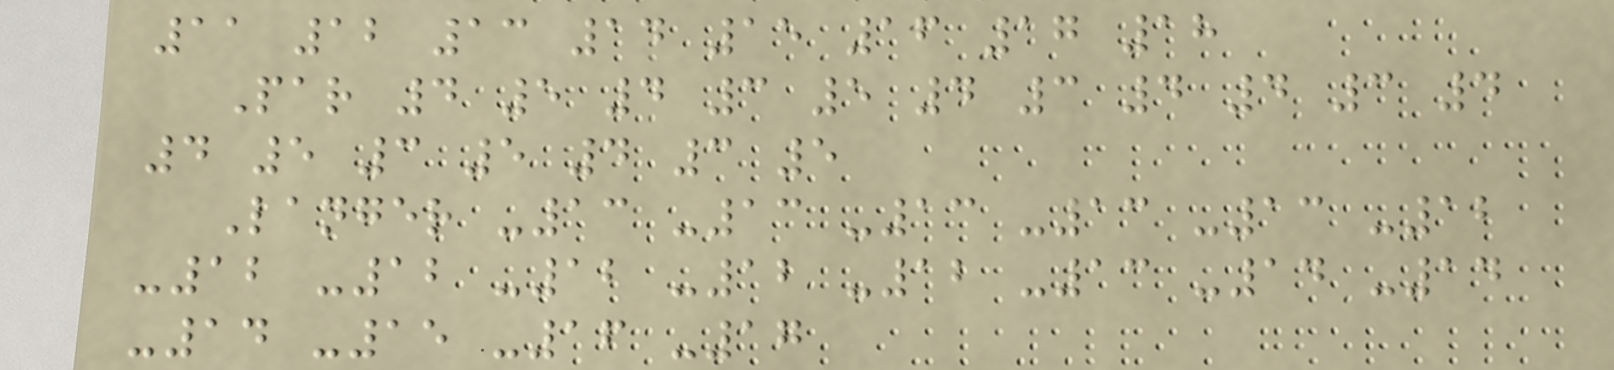11 12 13 14 15 16 17 18
Par 4 5 4 3 5 4 3 4 4 3 4
4 5 3 5 4 3 5
Langer -13 -13 -13 -13 -13 -12
-12 -12 -12 -12 -12 -13 -14 -14
-14 -15 -16 -17
